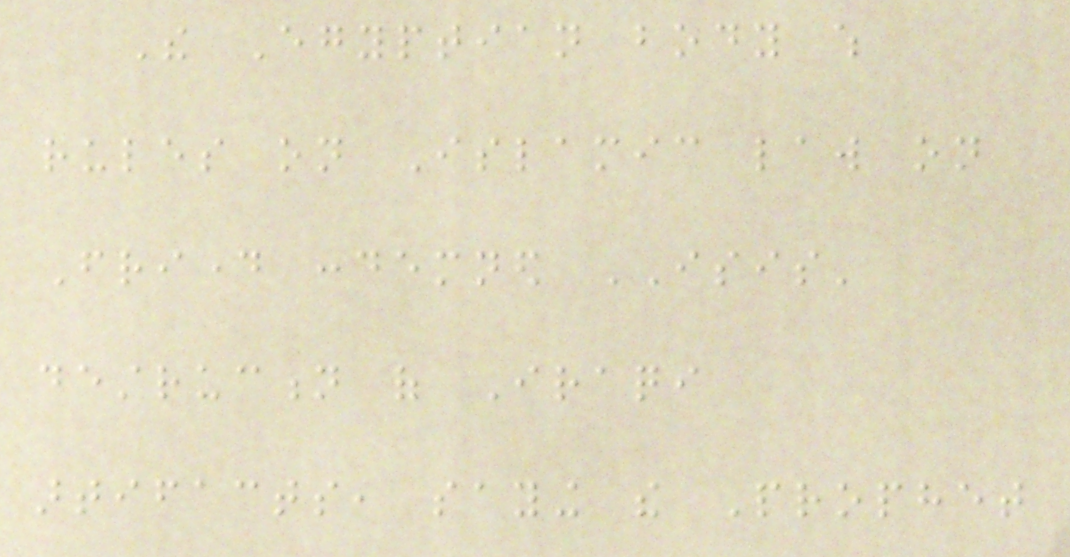The Egyptian body which
rules on Islamic law on
Friday condemned ISIS'
destruction of Iraqi
artifacts, saying the Prophet
